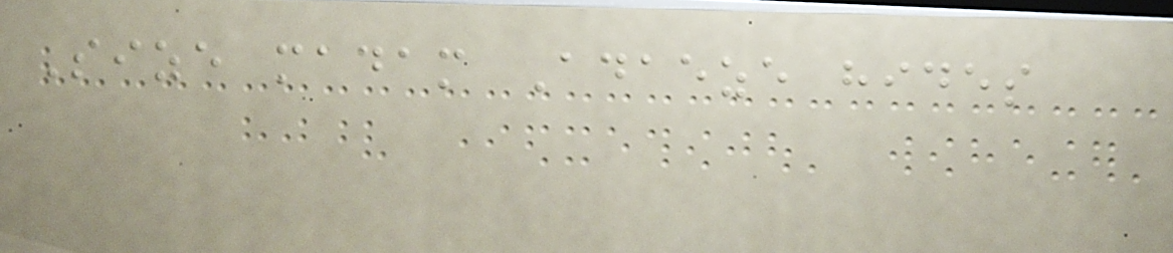Size madam Adaeze hides
